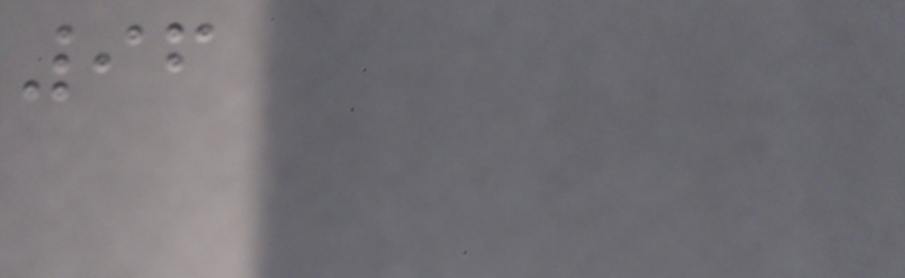96
